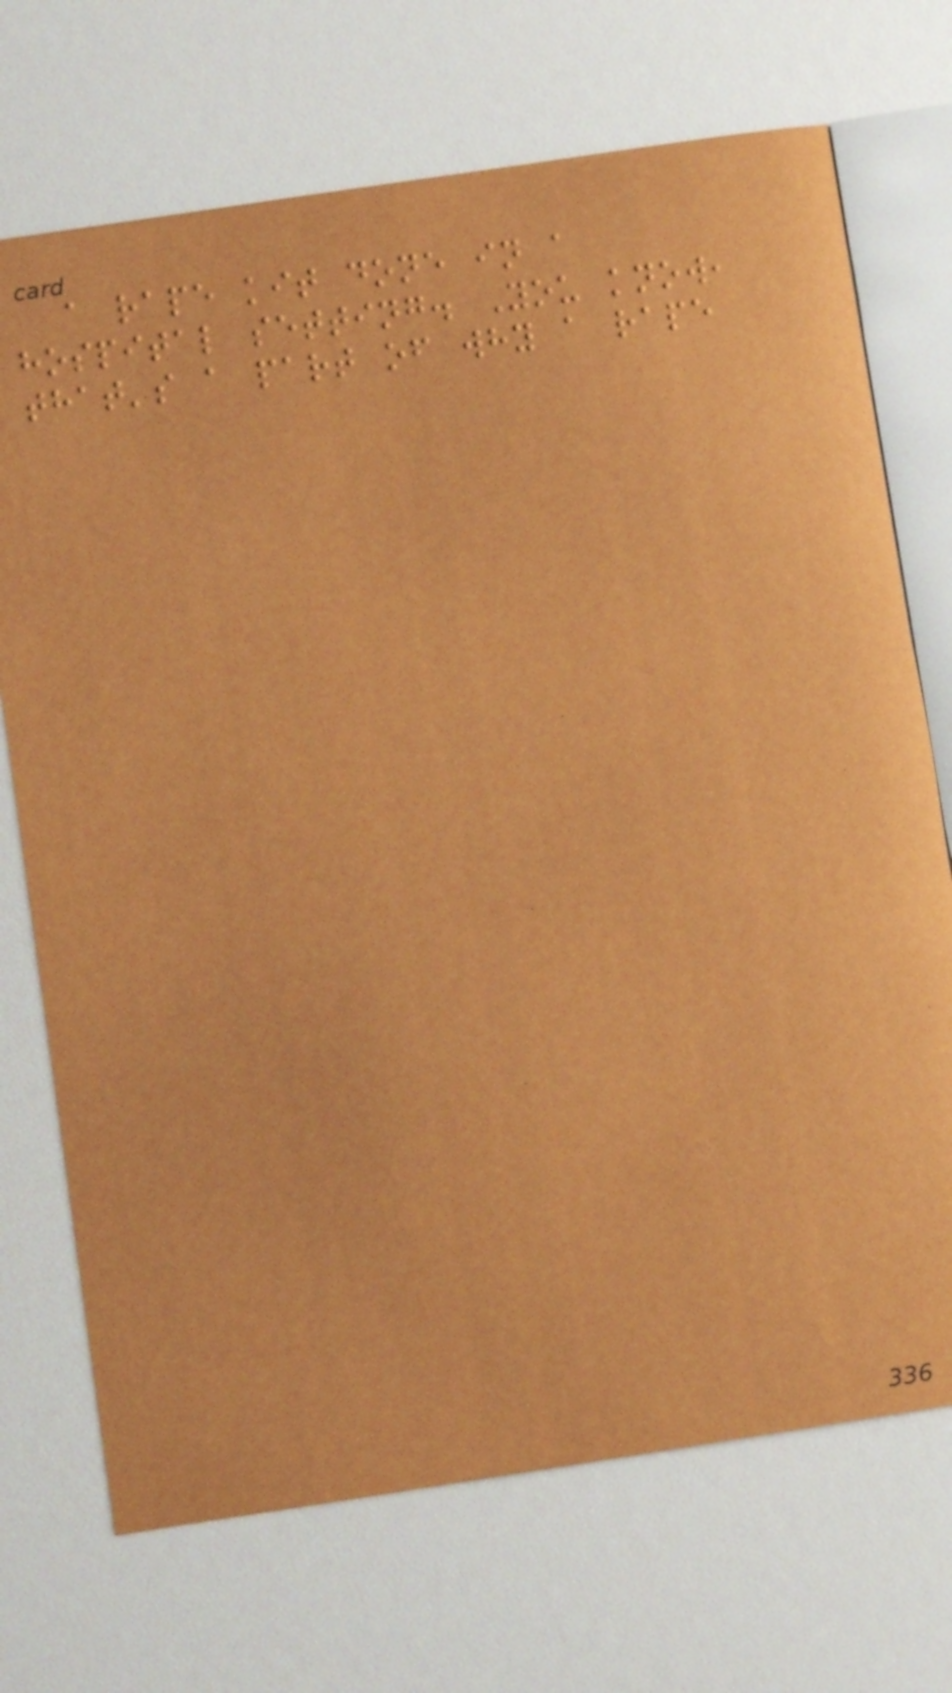a rape kit done in a
hospital setting. You know,
that's a part of why a rape
